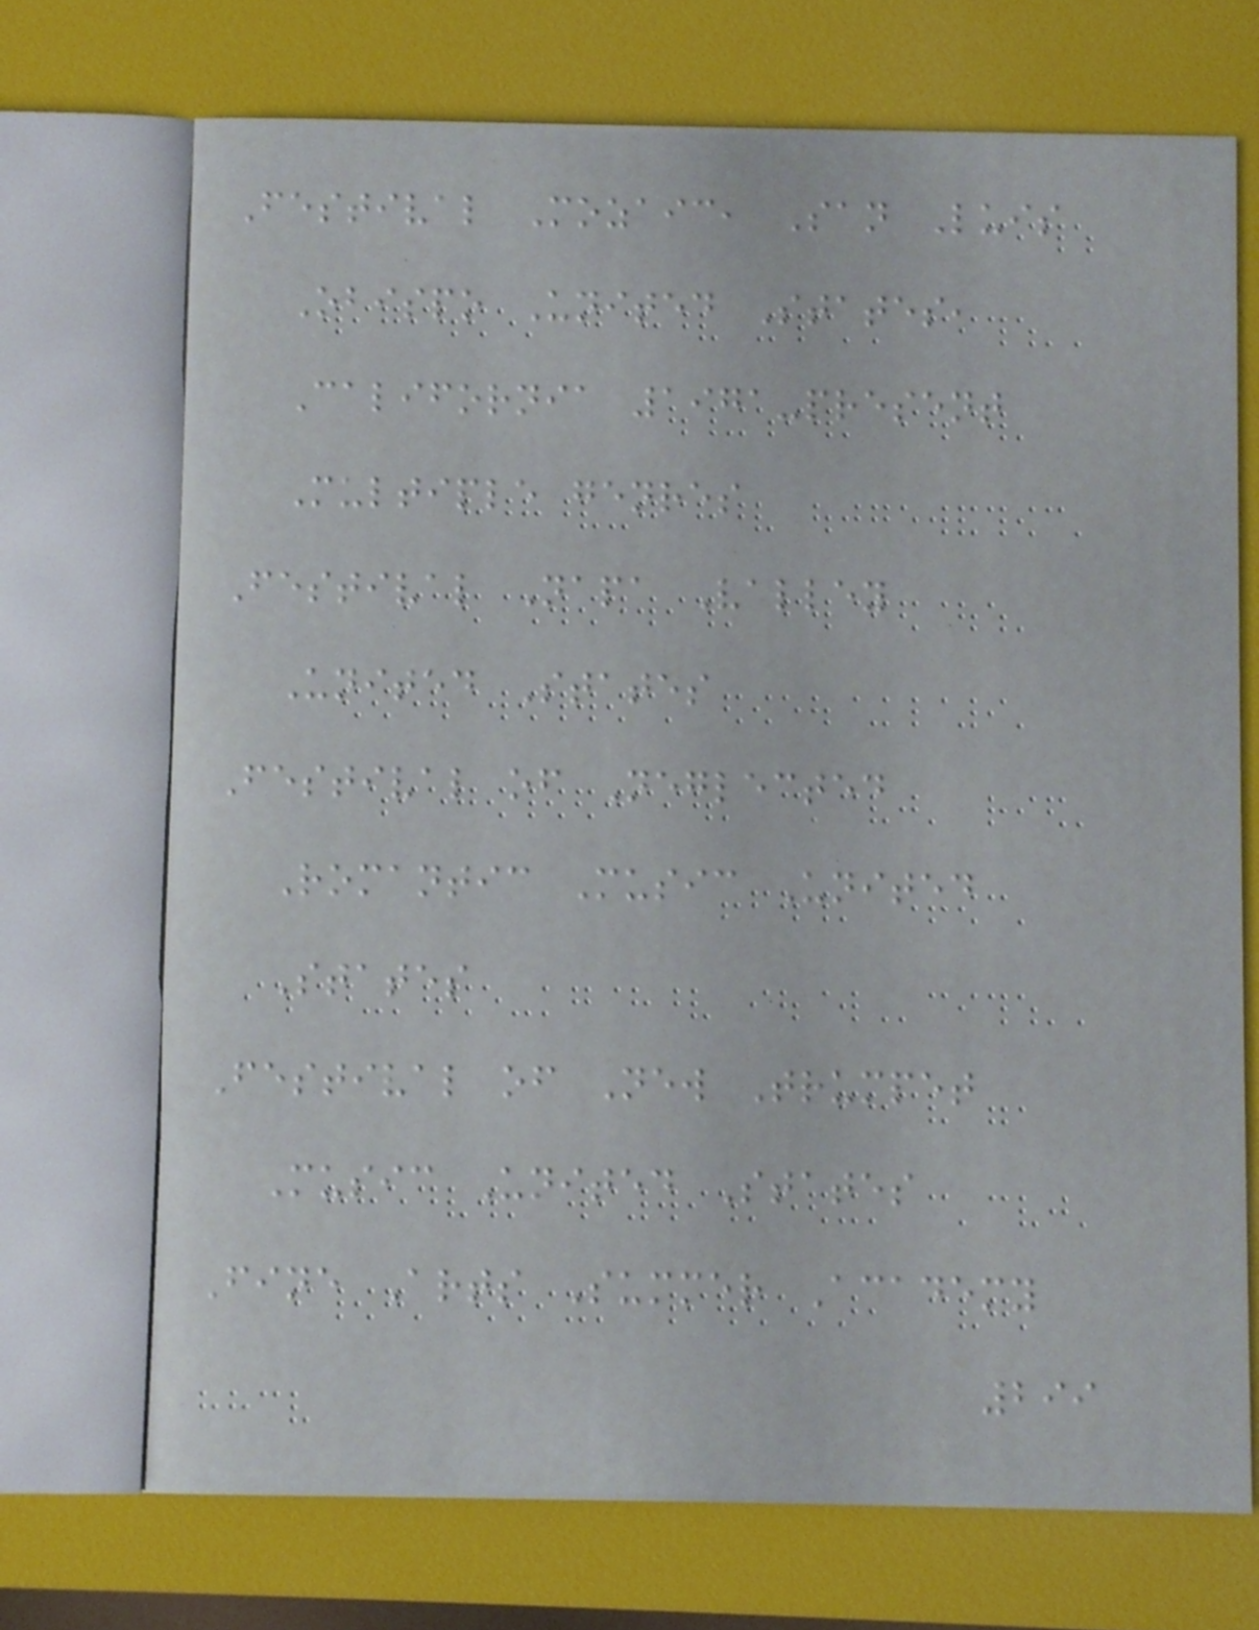Festival Mozaic, San Luis
Obispo United States,
California 1971-present
Multiple genres
Festival Napa Valley
United States
Festival of Neglected
Romantic Music United
States
Festival of New Trumpet
Music United States
Fine Arts Summer Academy
299
